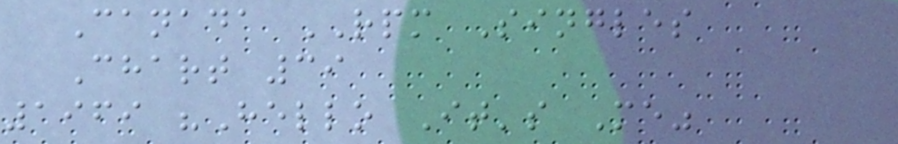Canada RPM Singles
Chart 39
1969 "Hello It's Me"
